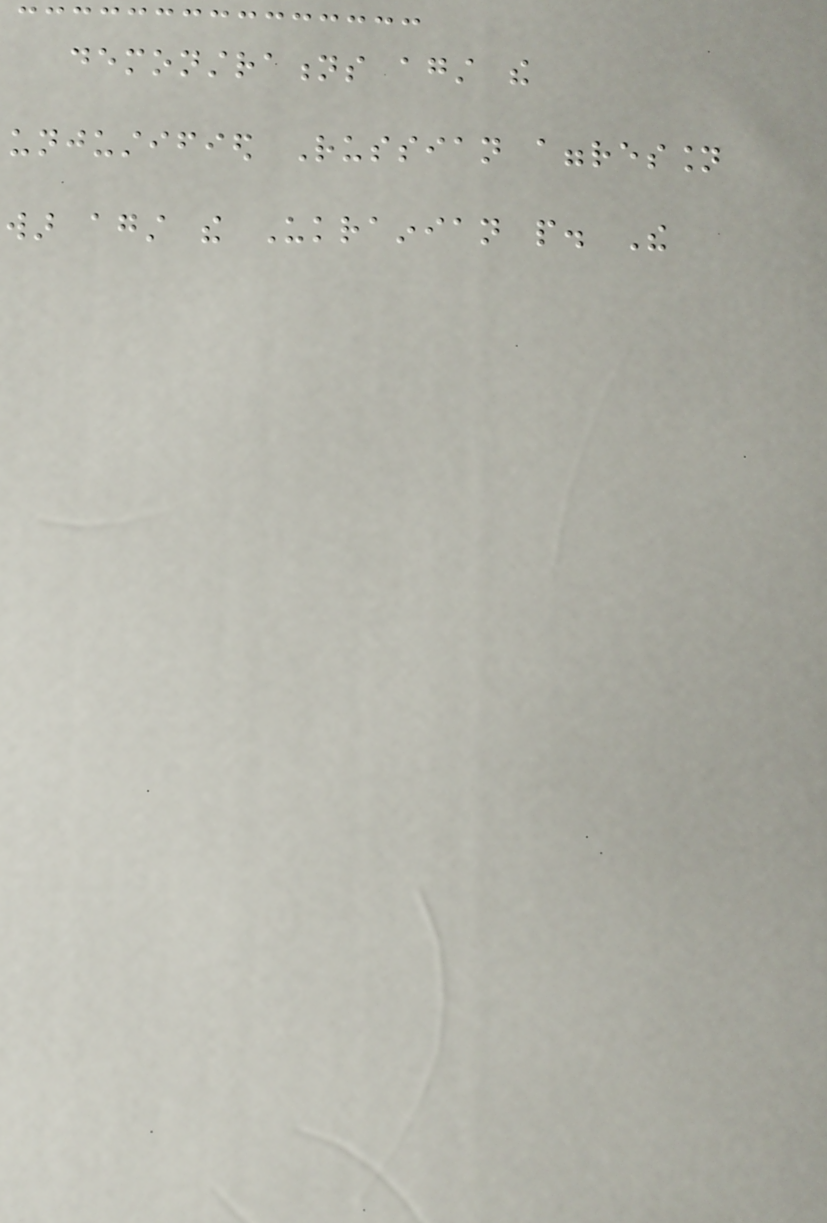demonstrations against the
unjustified Russian aggression
war against the Ukrainian people. The
